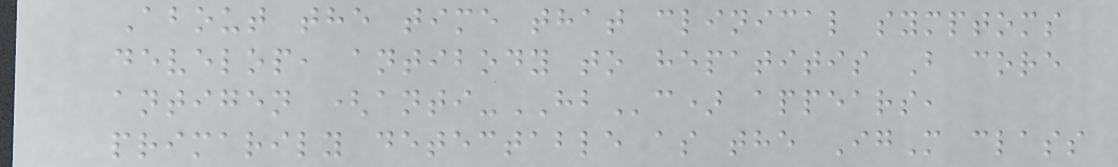About the time that clinical symptoms
develop, antibody to hepatitis B core
antigen (anti-HBc) appears,
primarily detectable as the IgM class
